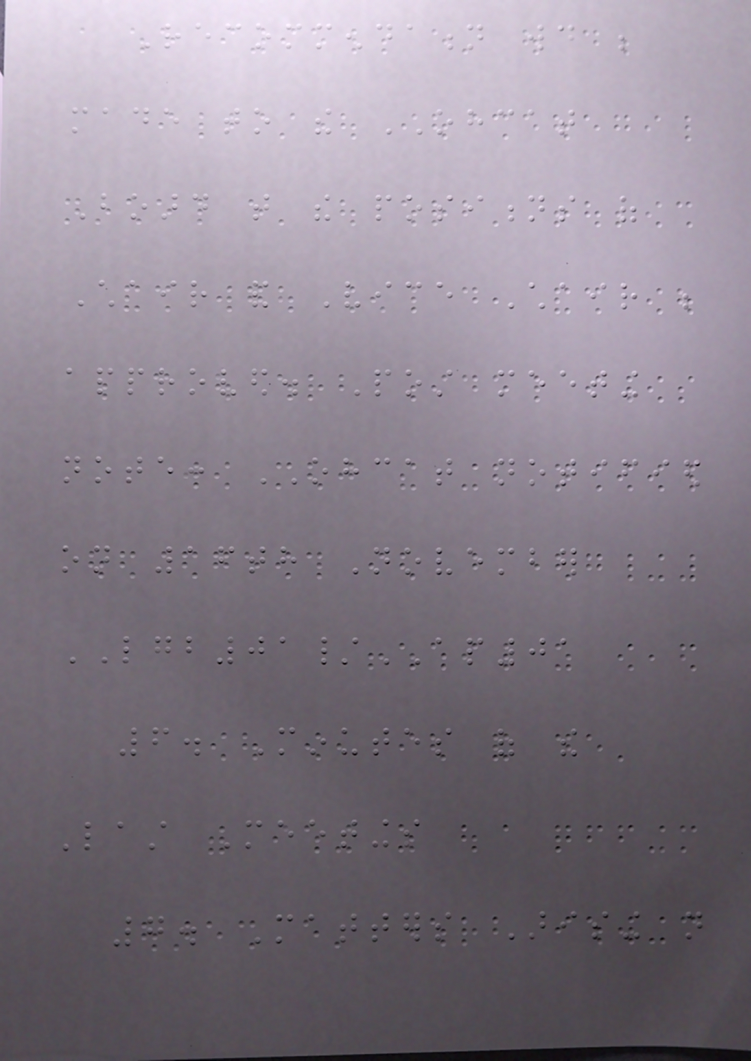Recommendation would be
made to the OHCAT
Board that the positions of
Chair and Vice Chair be
approved. Post meeting
note: OHCAT notified
on 16th November
LGB01/AP01
6. Minutes of the
Last Meetings
7. Matters Arising not
